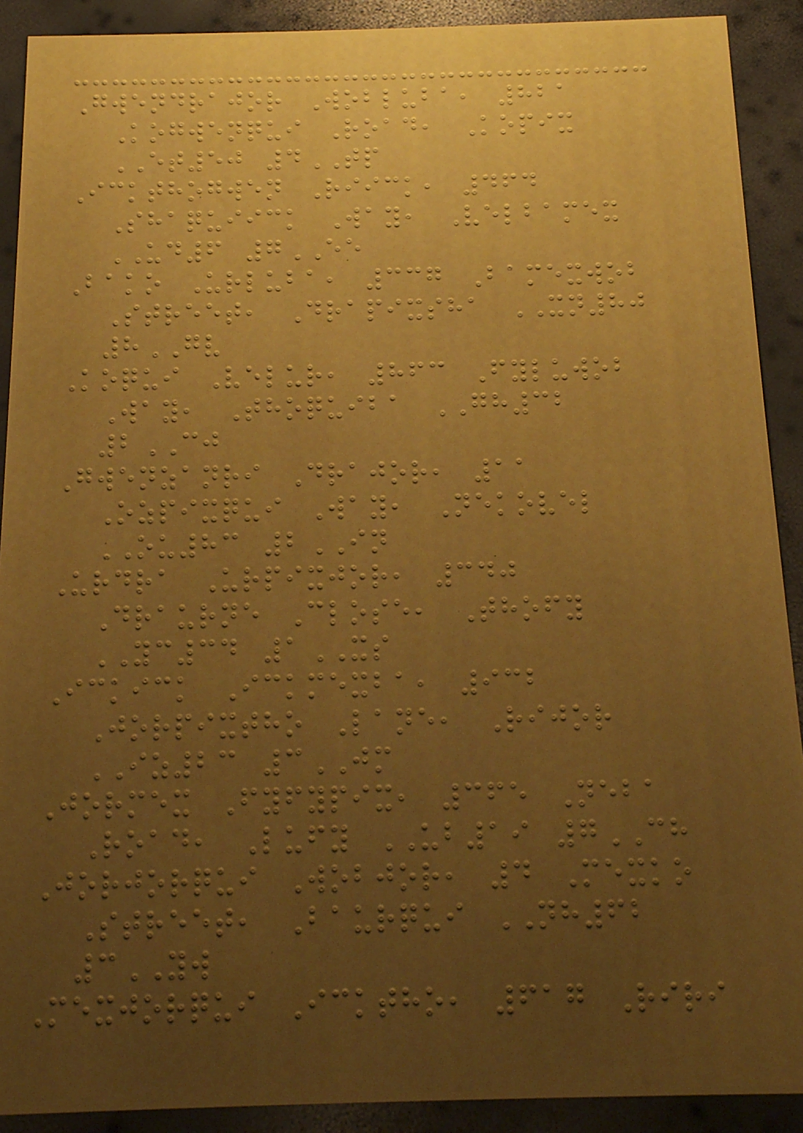Gwendrajor Wobluba, 821
Kogwenqui Road, Kopix
ET50 4TP
Ickthogwen Riick, 464
Shaquiick Way, Velbamex
UD6 7EE
Bako Urluba, 337 Bamexwob
Street, Drapixsha XN80
8GV
Koqui Velur, 863 Fyluwob
Way, Thoquiba GH32
2CJ
Gwenzanri Drajor, 11
Ozpixqui Way, Nekovel
OU83 2IN
Urdra Urpixjor, 340
Draurne Close, Thofy
YC34 1XS
Ickick Ickmexba, 932
Jorpixtho Lane, Rijor
IZ23 3JM
Jormex Fyfypix, 365 Neba
Road, Lufy UB19 7CH
Jorjorqui Wobjor, 4 Mexko
Street, Baurqui NH62
3YW
Mexjorqui Icktho, 617 Riri
